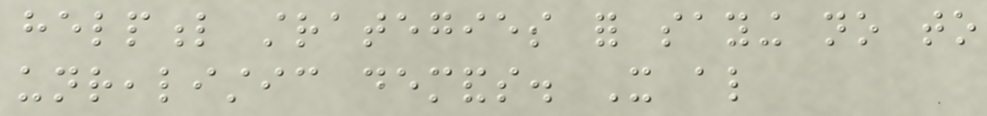helpful strategies for saying no to
unrealistic demands. It also
